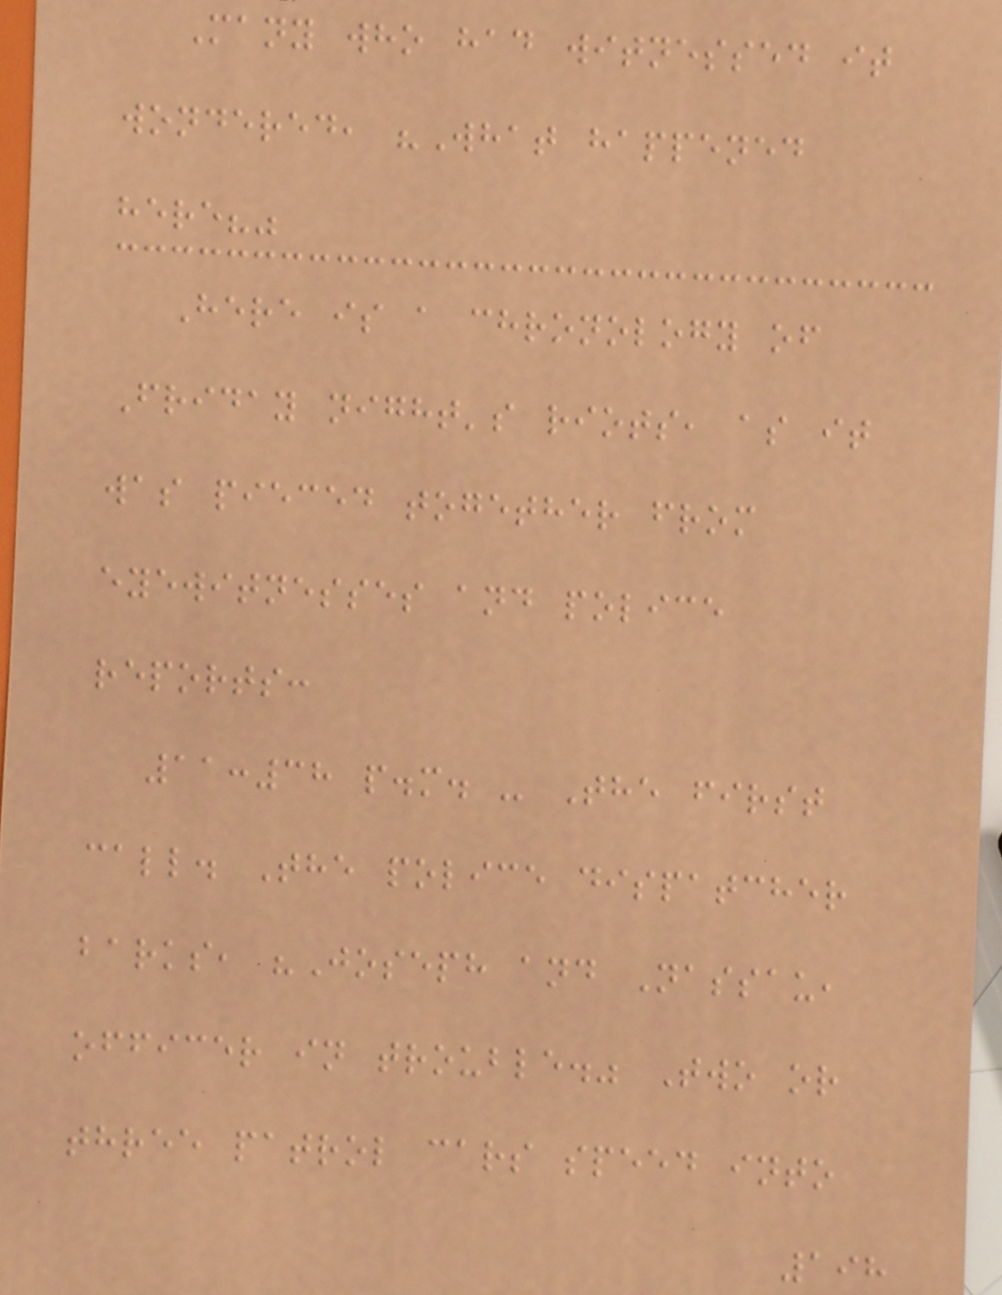Many who had witnessed it
wondered, "What happened
here?"
Here is a chronology of
Friday night's riots, as it
was pieced together from
eyewitnesses and police
reports:
11:38 p.m. - The first
call. The police dispatcher
barks, "Joseph and Nassau,
officer in trouble." Two or
three patrol cars speed into
198
